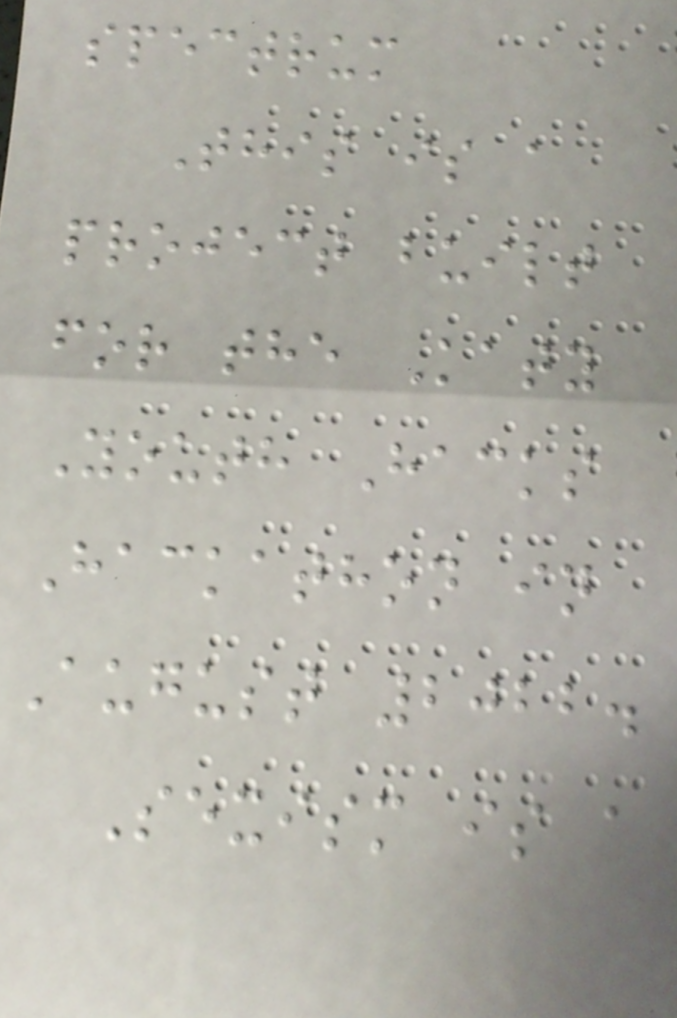spectrum
This is a
project built
for the Katy
Youth Hacks
Hackathon in
August 2022.
Sexism is a
